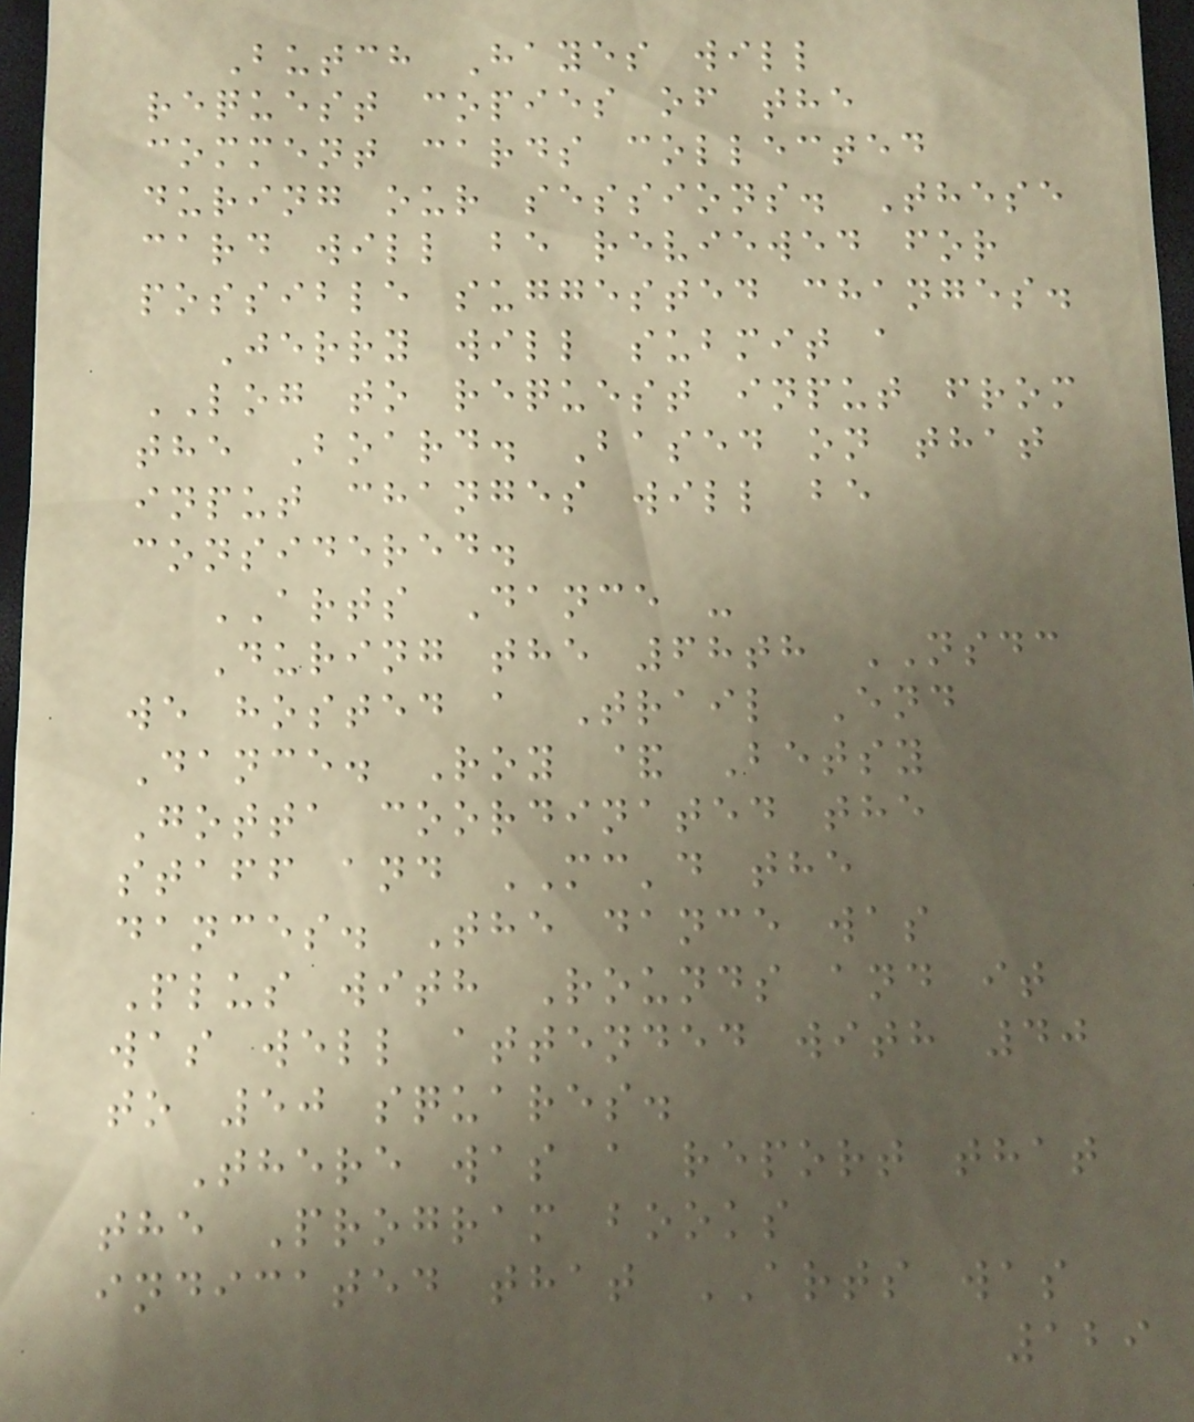Butch Hayes will
request copies of the
comment cards collected
during our sessions. These
card will be reviewed for
possible suggested changes.
Jerry will submit a
LOG to request input from
the Board. Based on that
input changes will be
considered.
ARTS Dance -
During the 68th NSDC
we hosted a Trail End
Dance. Roy & Betsy
Gotta coordinated the
staff and MC'd the
dances. The dance was
Plus with Rounds and it
was well attended with 40
to 50 squares.
There was a report that
the Program books
indicated that ARTS was
129
